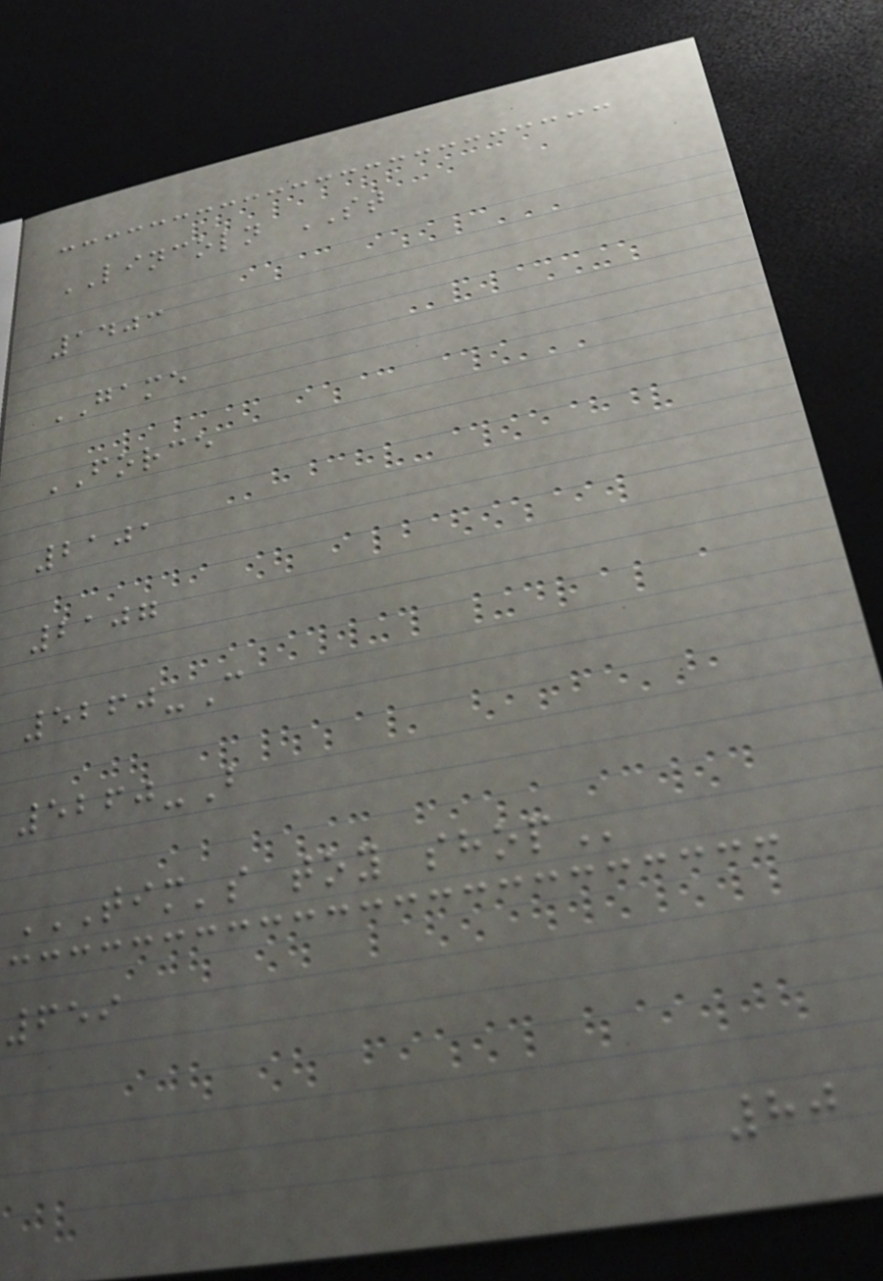LINCOLN ST
1403
GAME
FORCE
2101
2107
5260-C
5260-B
TIM'S TOY SHOP
659
80
